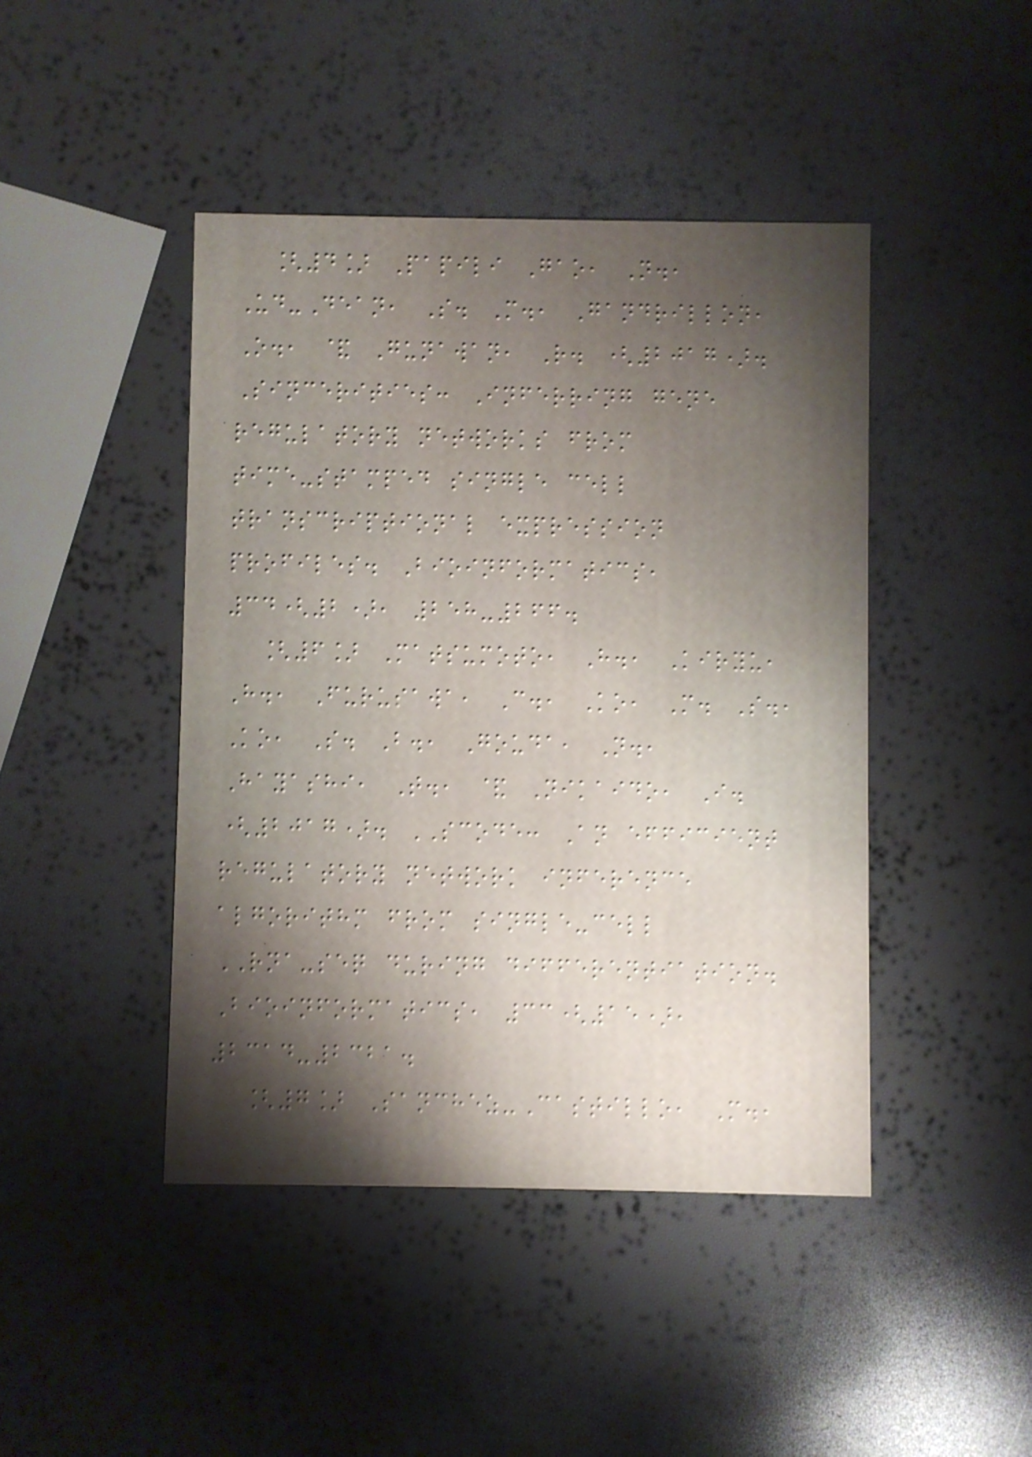[4] Papili Gao, N.,
Ud-Dean, S. M., Gandrillon,
O., & Gunawan, R. (2017).
Sincerities: Inferring gene
regulatory networks from
time-stamped single cell
transcriptional expression
profiles. Bioinformatics,
34(2), 258-266.
[6] Matsumoto, H., Kiryu,
H., Furusawa, C., Ko, M. S.,
Ko, S. B., Gouda, N.,
Hayashi, T., & Nikaido, I.
(2017). SCODE: An efficient
regulatory network inference
algorithm from single-cell
RNA-seq during differentiation.
Bioinformatics, 33(15),
2314-2321.
[7] Sanchez-Castillo, M.,
